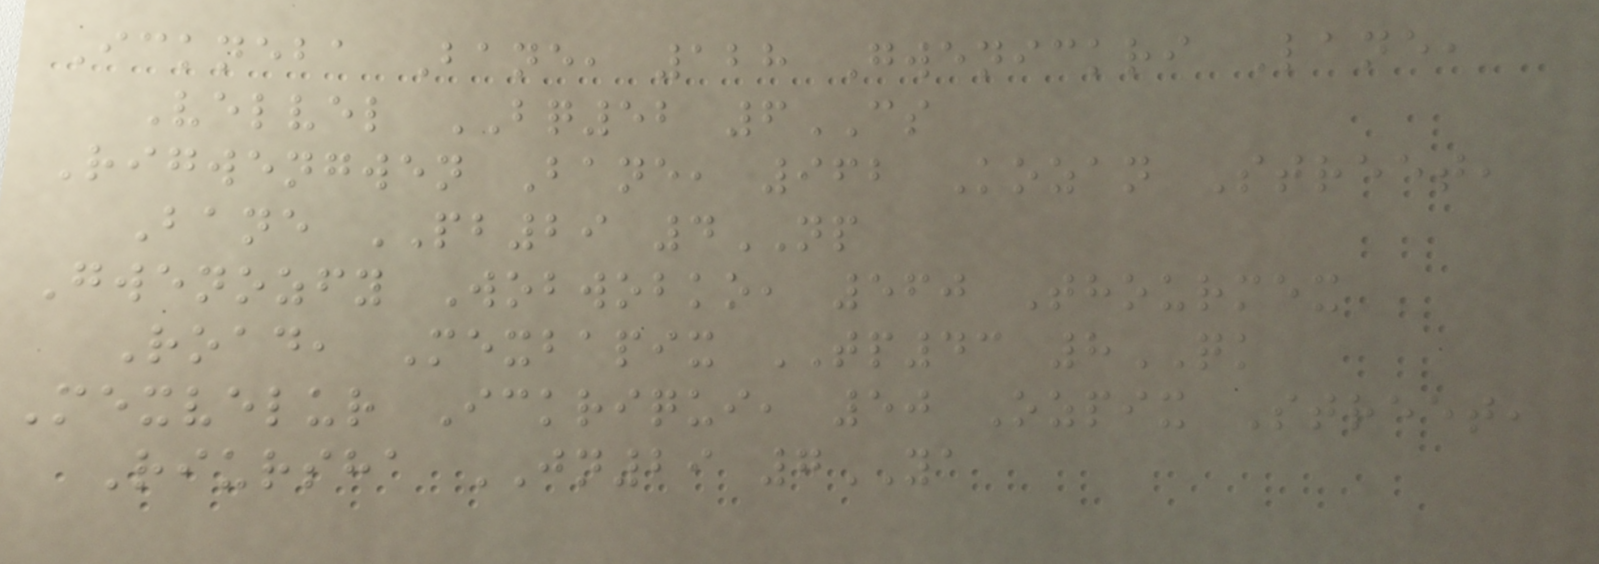Ickneba Bane, 128 Gwenickri Lane,
Velvel BQ52 6CS
Rigwengwen Bane, 962 Kozan Street,
Bane PB29 4NP
Gwenozfy Wobwobko, 560 Thourmex
Road, Mexbapix TP43 8QK
Mexvelur Ickriqui, 50 Ozpix Street,
Riursha JN29 7YA
